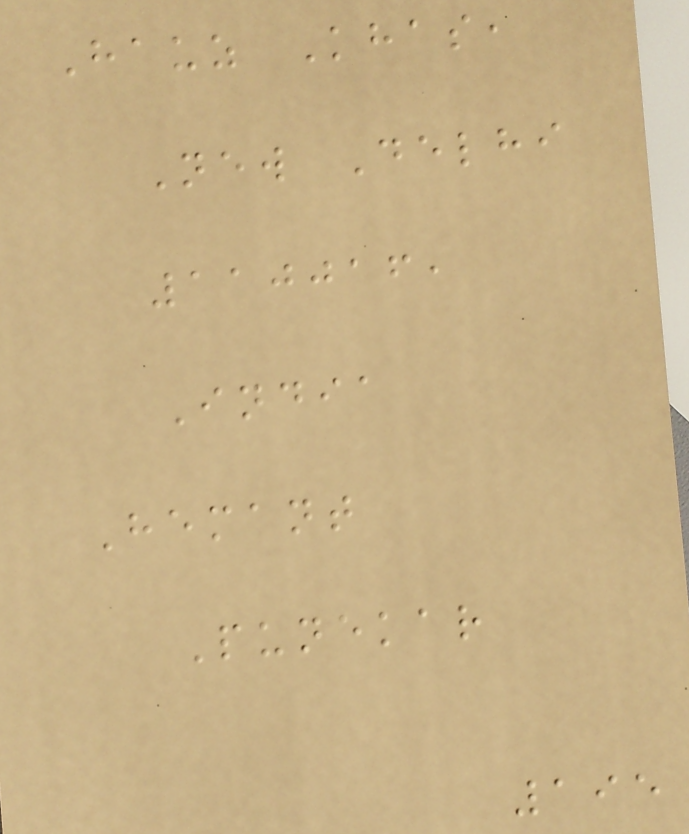Hauz Khas,
New Delhi
110016,
India
Hemant
Punekar
195
